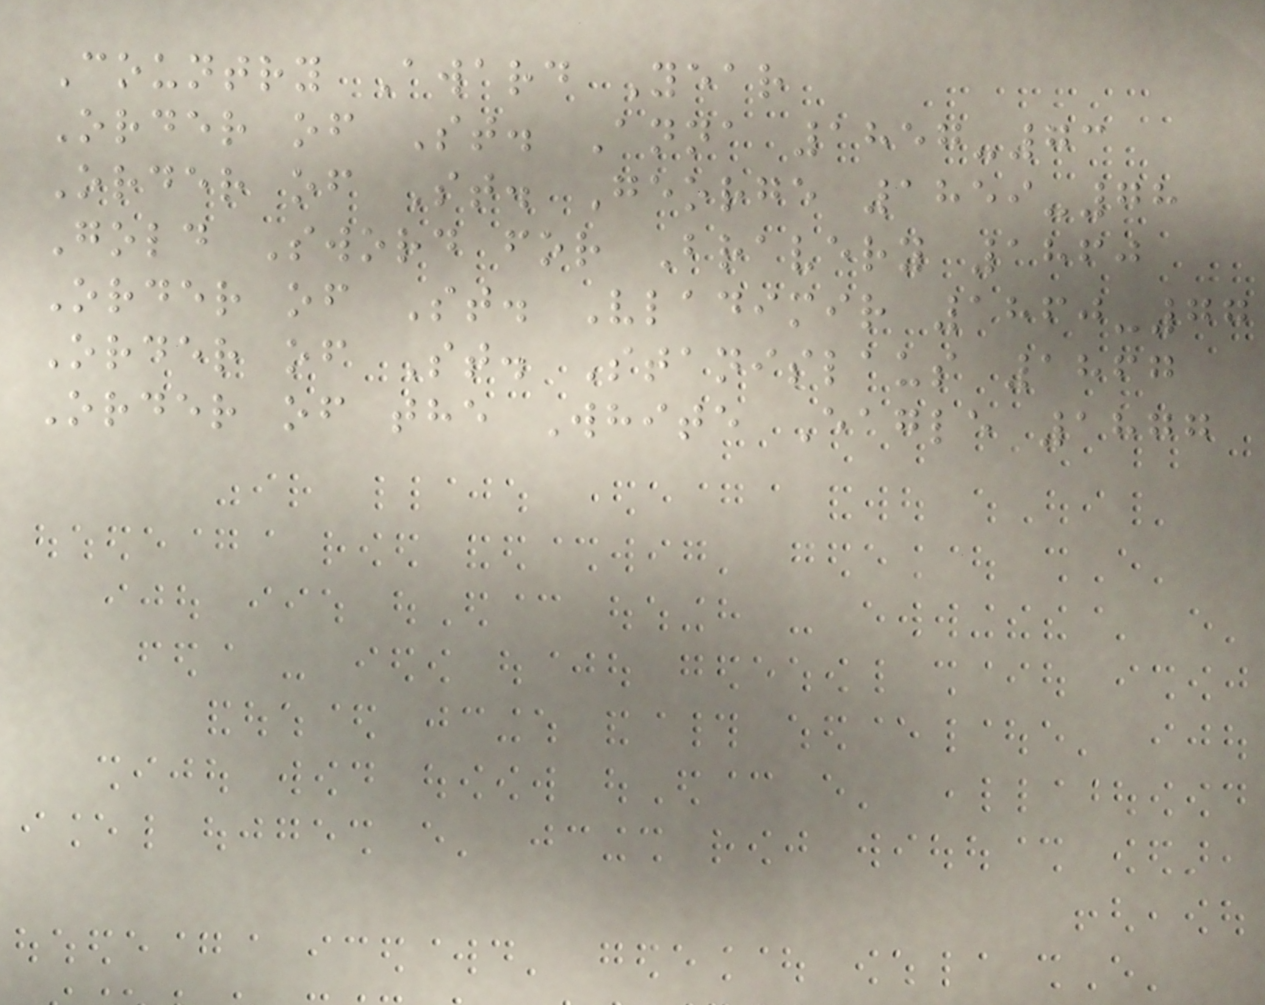Country Award Year
Order of St. Anna 1857-73
Order of St. George 1859-78
Gold Sword for Bravery 1860
Order of St. Vladimir 1860-77
Order of St. Stanislaus 1867
Order of the White Eagle 1877
